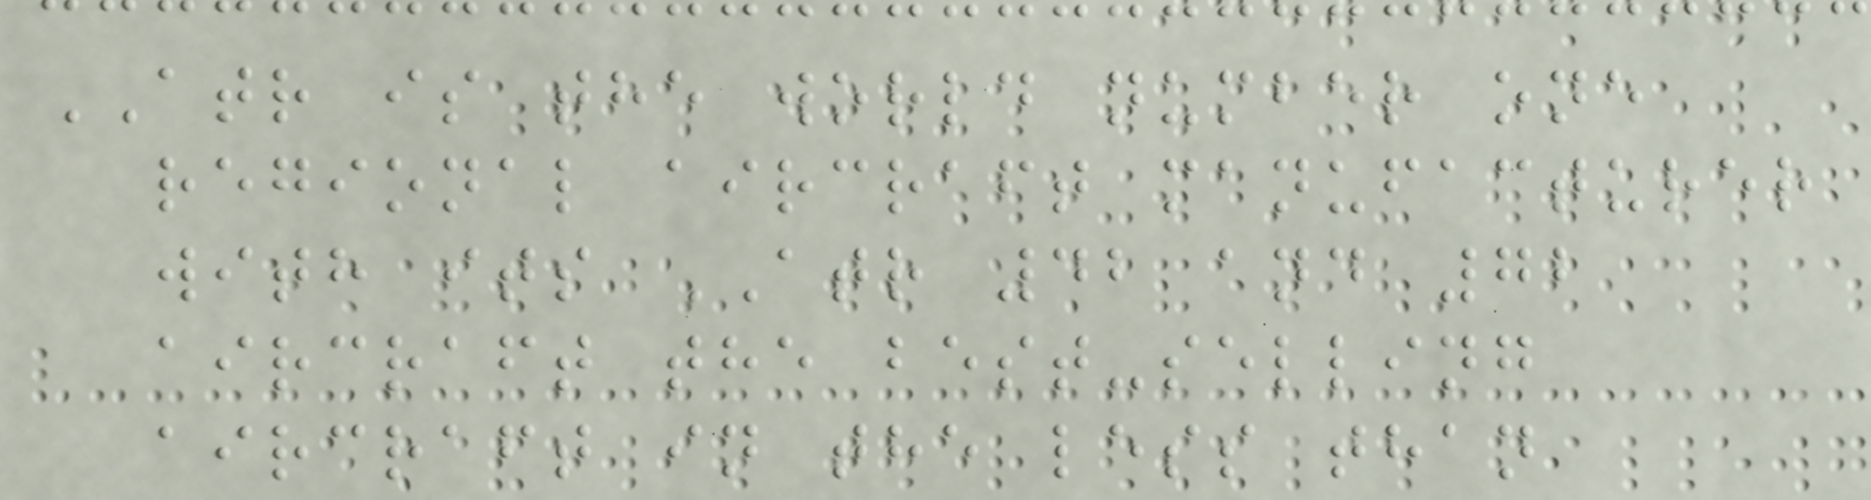ATR is the world number one
regional aircraft manufacturer
with its ATR 42 and 72
aircraft the best-selling
aircraft in the less than
